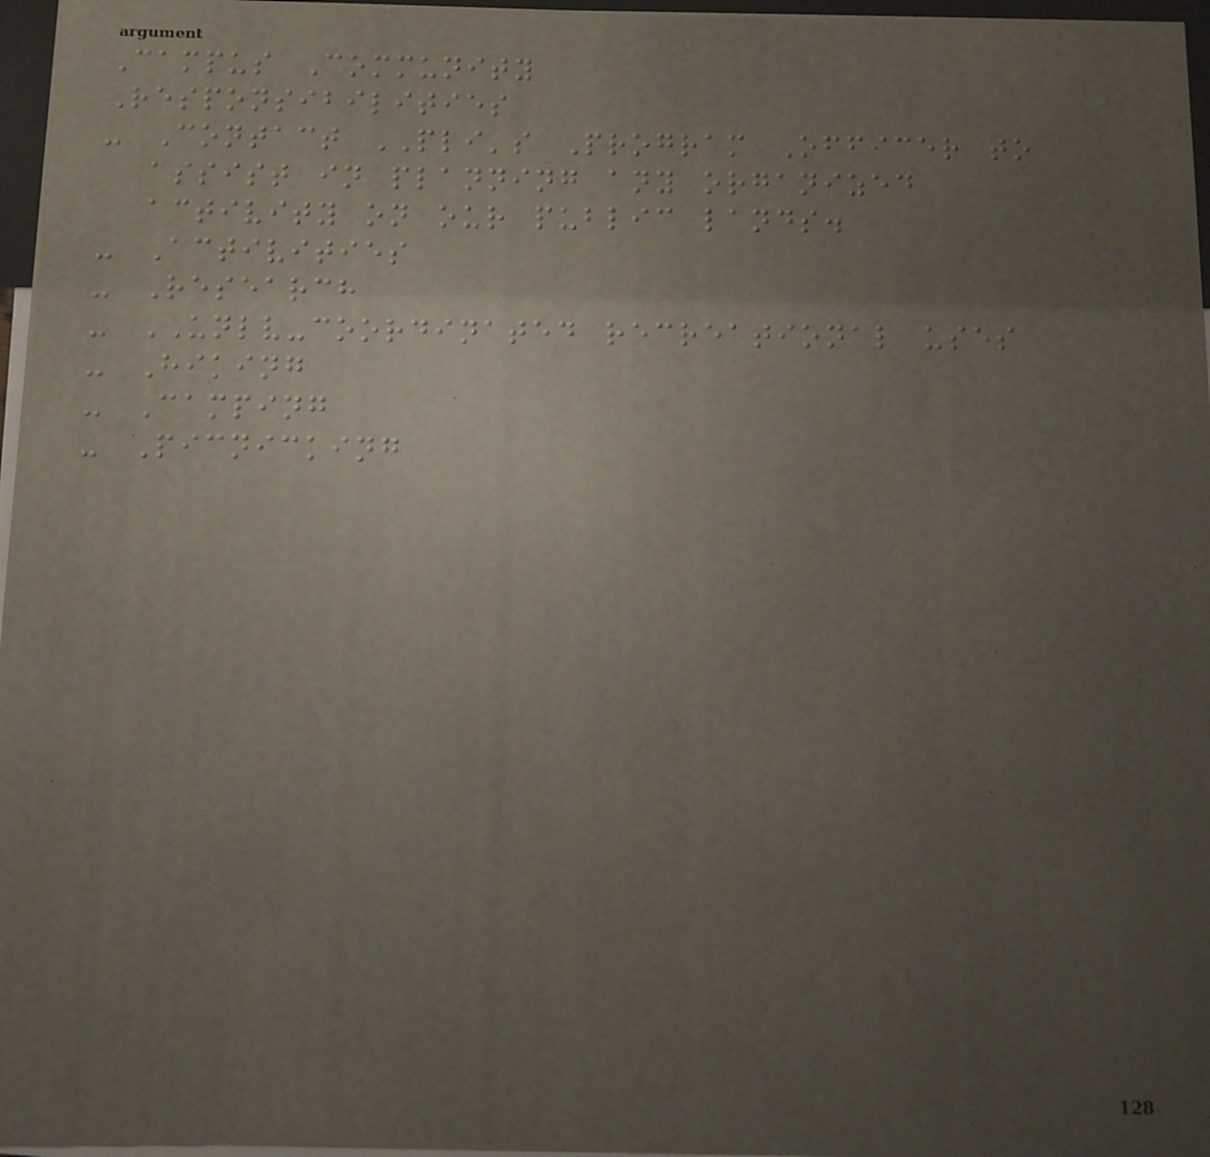Campus Community
Responsibilities
- Contact PLI's Program Officer to
assist in planning any organized
activity on our public lands.
- Activities
- Research
- UNLV-coordinated recreational uses
- Hiking
- Camping
- Picnicking
